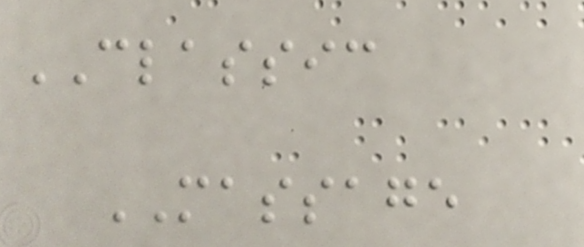CLASSIC
MASSAGE
